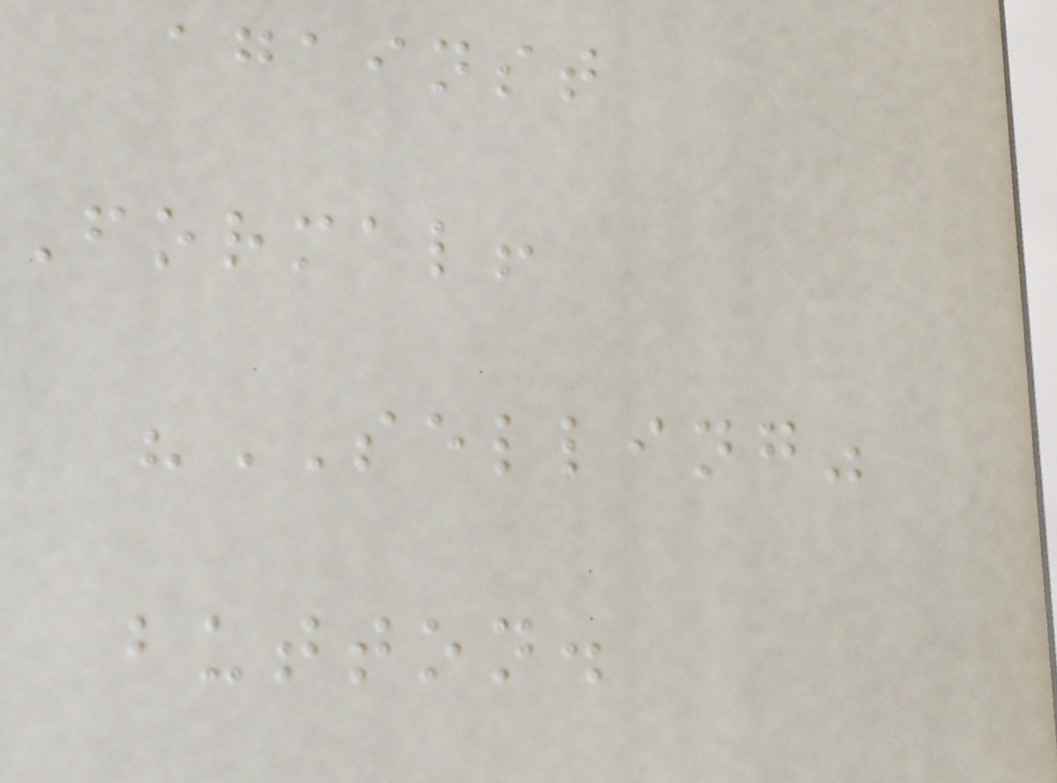against
Formal!
"SELLING"
button.
